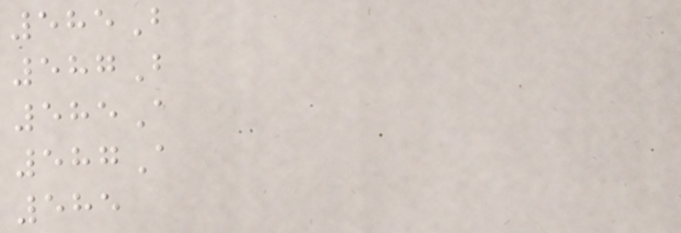585B
587B
585A
587A
585
